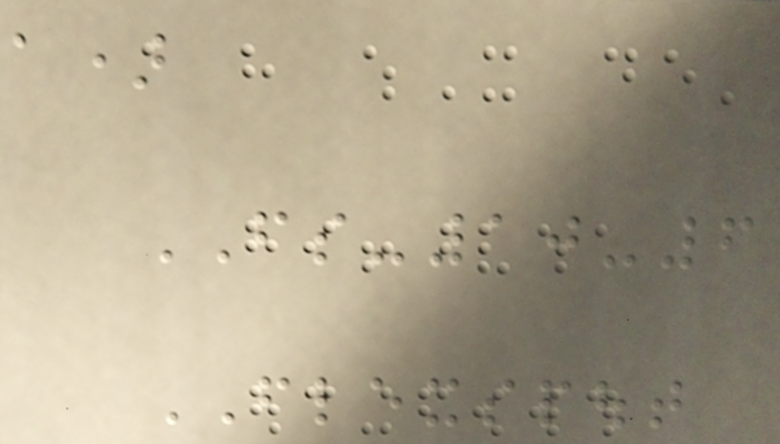a)
FS-10-6
FLEXSPOUT
